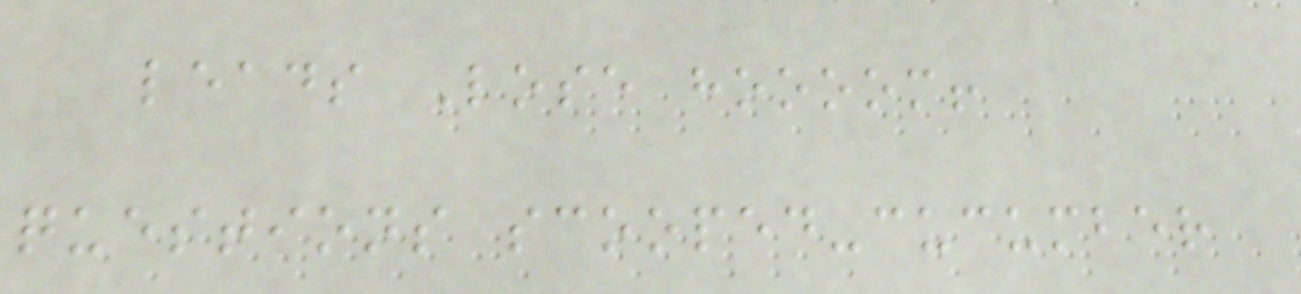leads Lose hoooom!
questions scooped-cucumber
